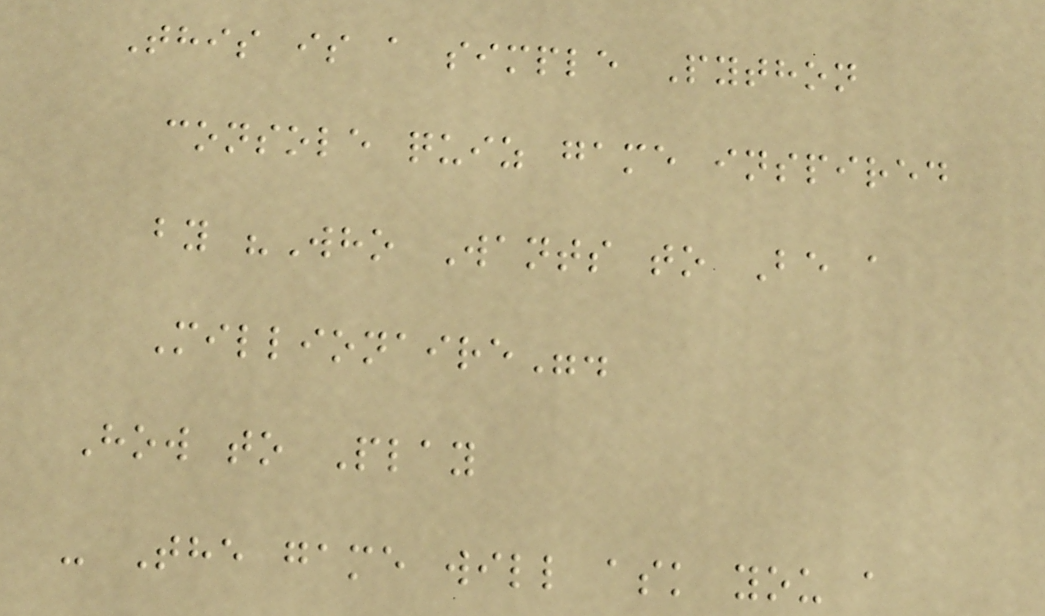This is a simple Python
console quiz game inspired
by "Who Wants to Be a
Millionaire".
How to Play
- The game will ask you a
